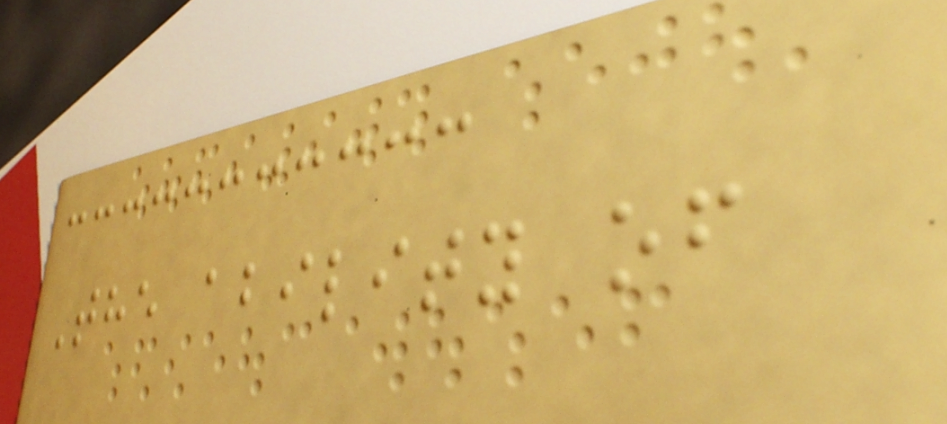The ability of
